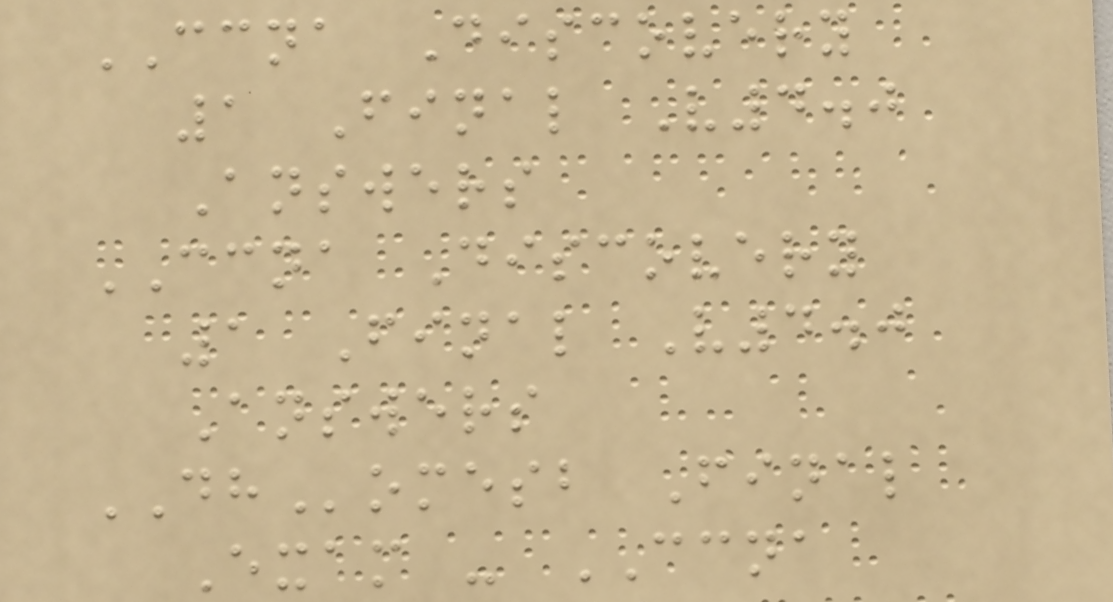CCNA Discovery
1 Final V4.0
Answers
CCNA Discovery
1 Final V4.0
Answers
DHomesb Final
Exam - CCNA
